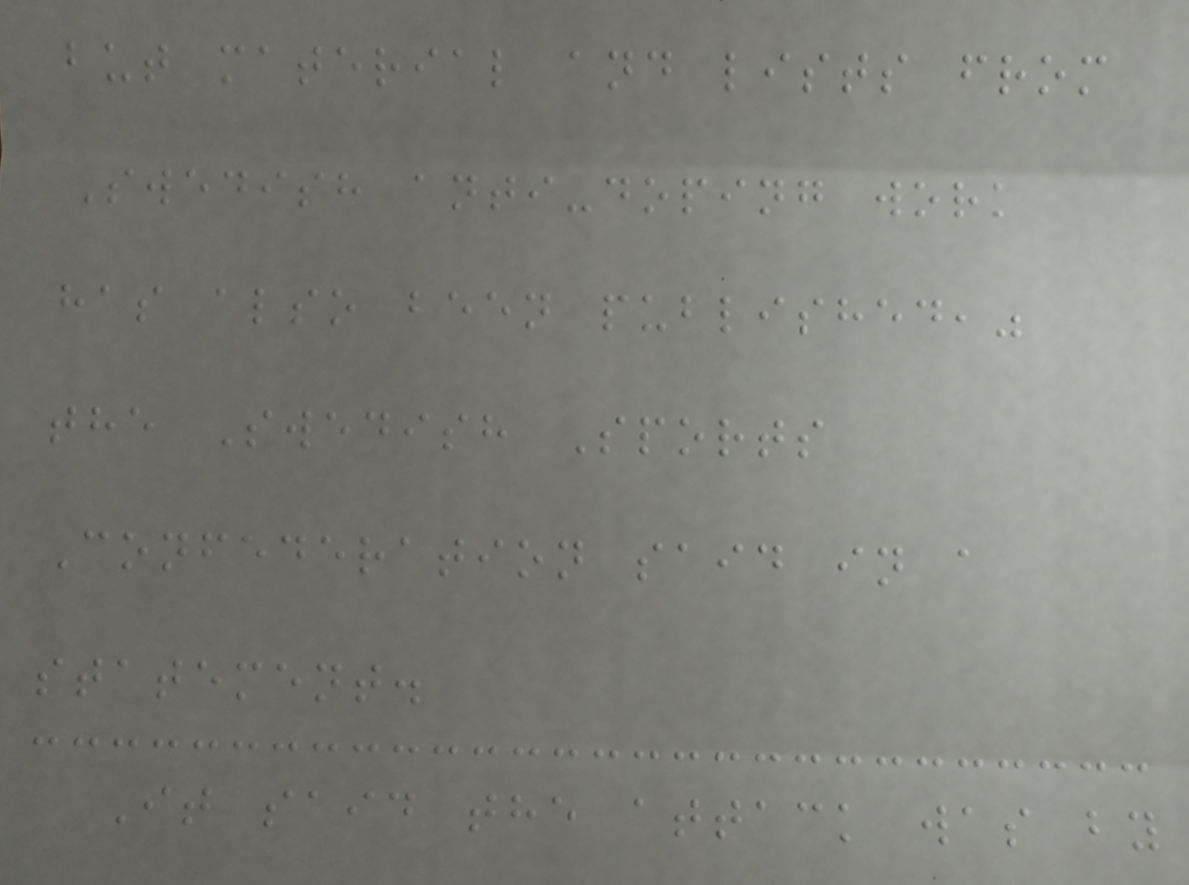but material and lists from
Swedish anti-doping work
has also been published,"
the Swedish Sports
Confederation said in a
statement.
It said the attack was by
